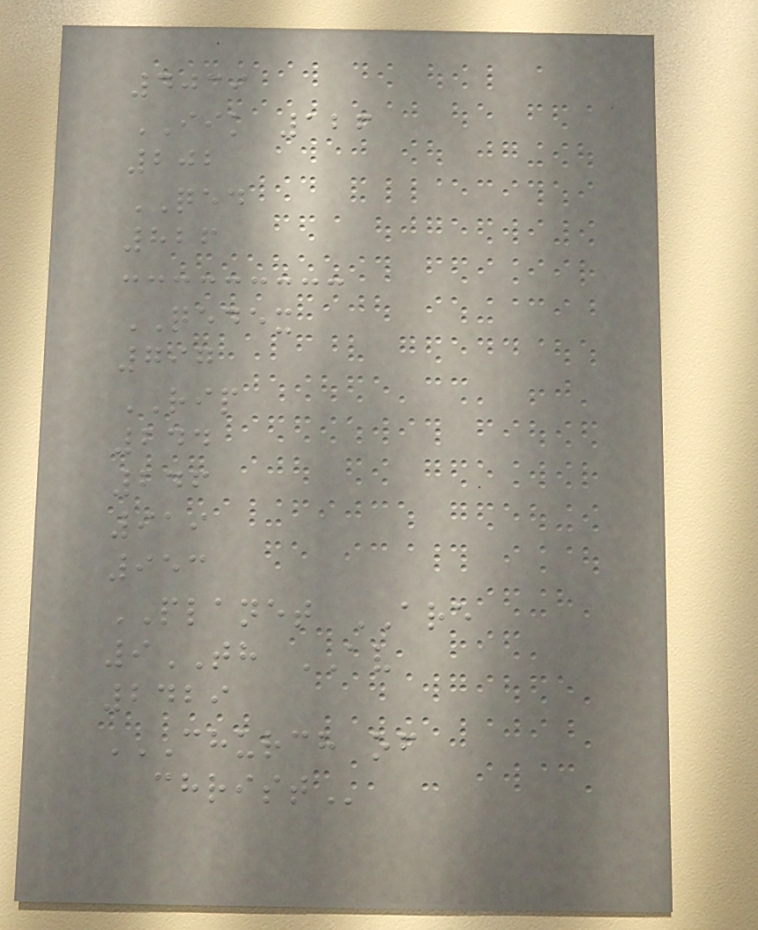4039
IIK 126
202
QED
826
QEDEX
797
RIP
244
246
919
953
PLANET ARE
9TH AV
2429
CHURCH OF
CHRIST
